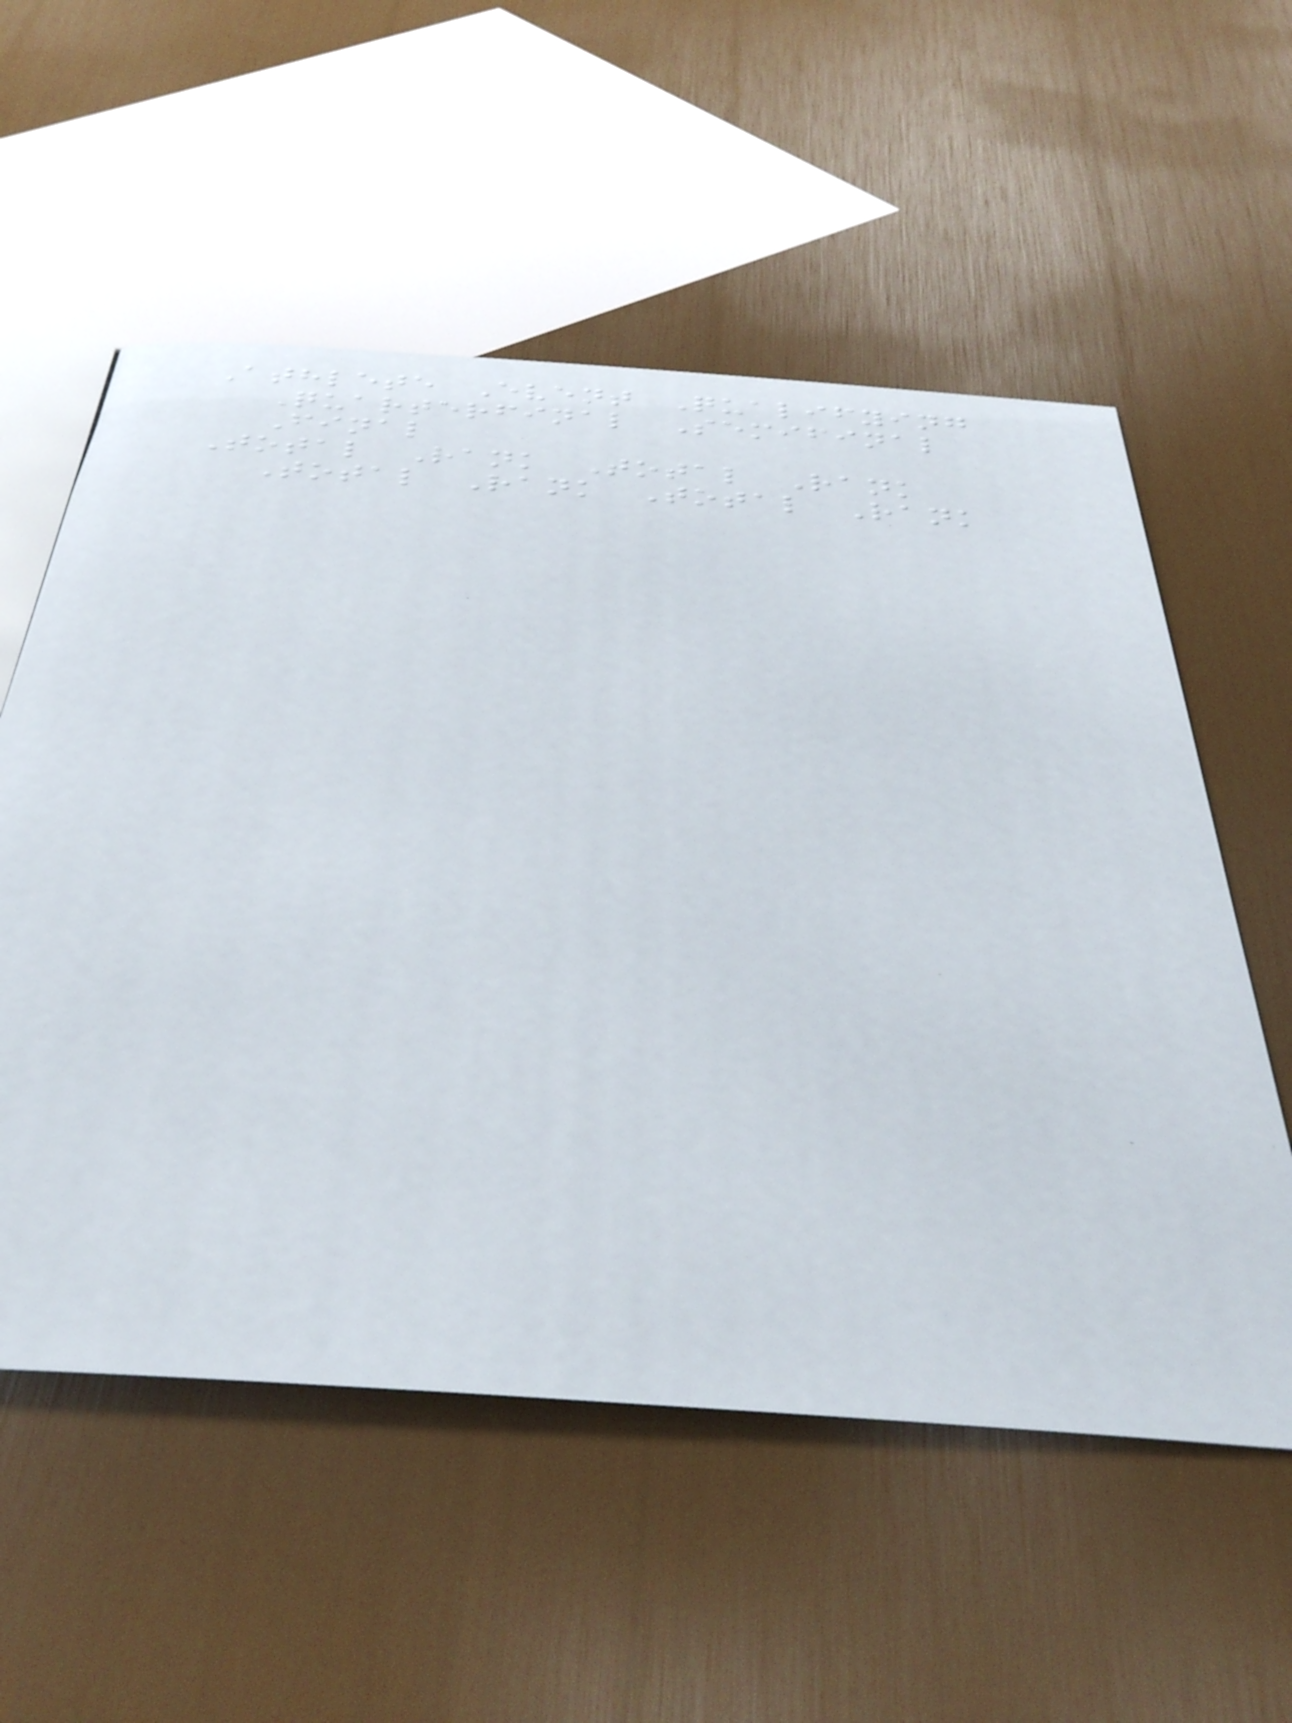Athlete Event Qualifying
Quarterfinal Semifinal
Final
Total Rank Total Rank
Total Rank Total Rank
